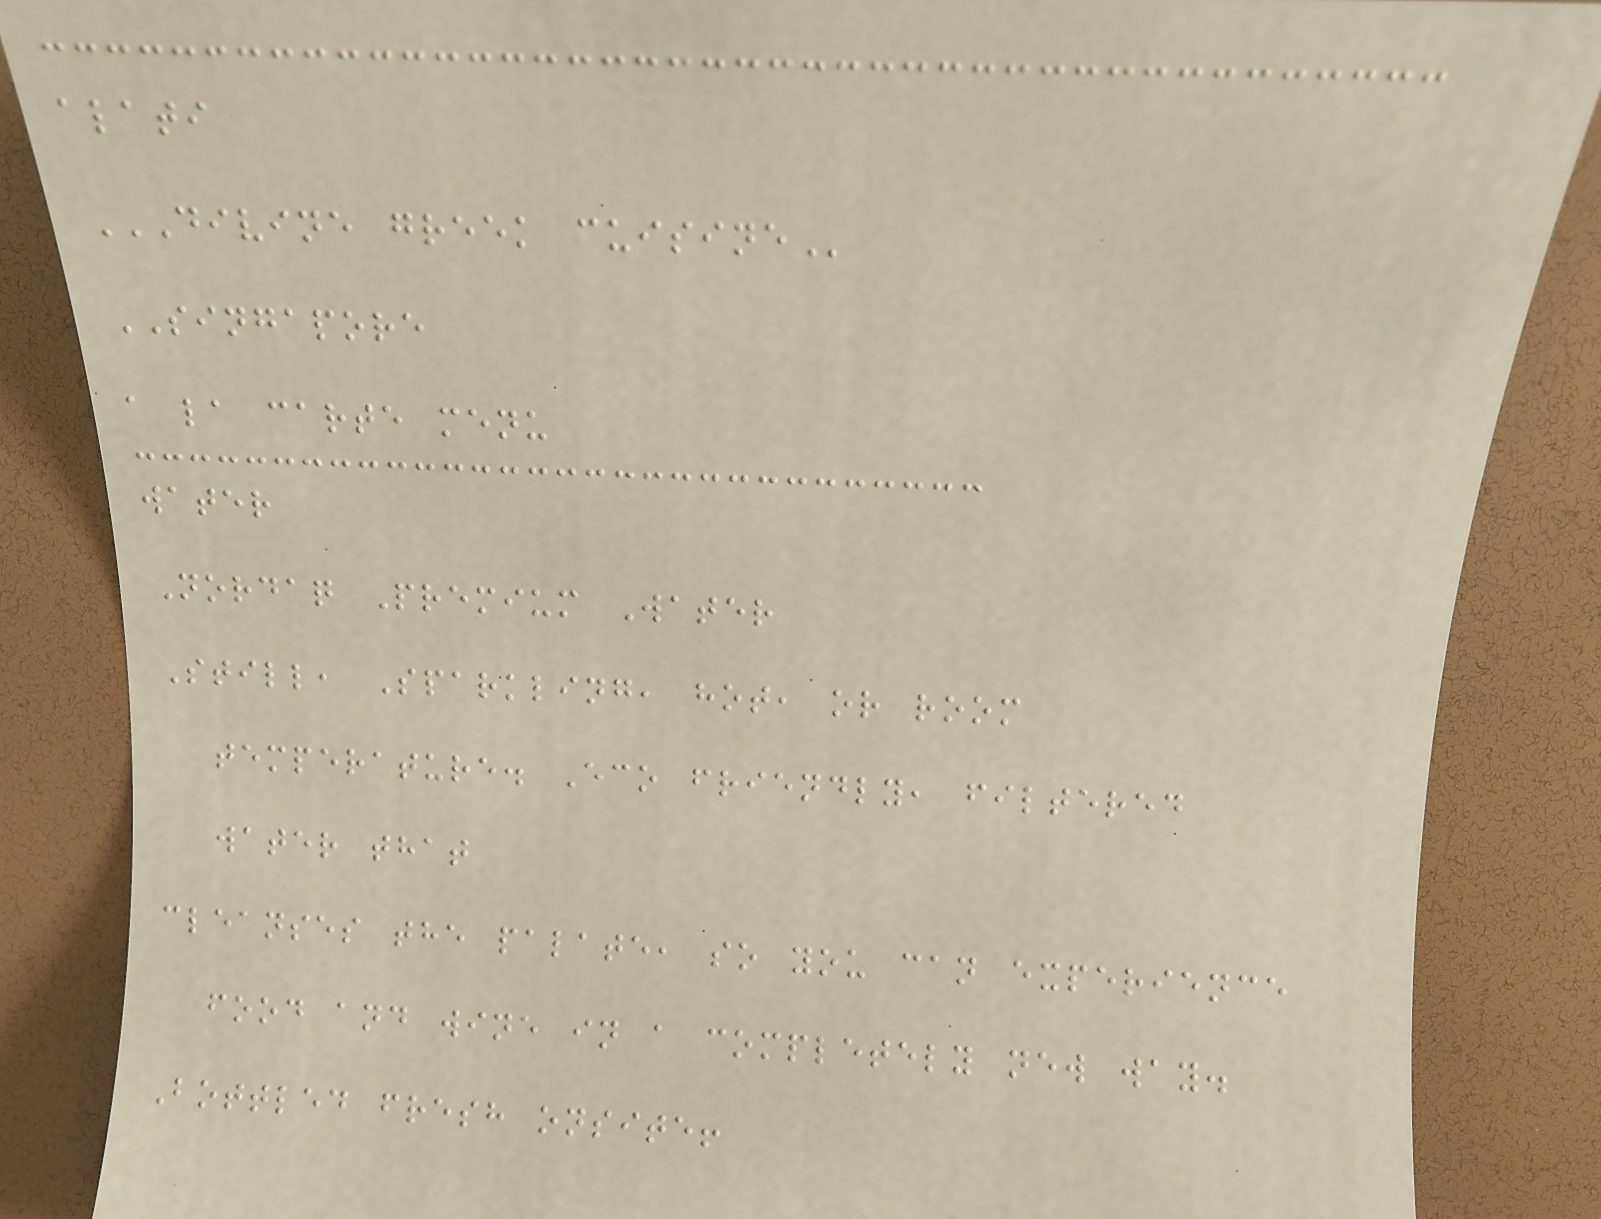alati
DIVINE GREEK CUISINE
SINGAPORE
a la carte menu
water
Nordaq Premium Water
Still, Sparkling, hot, or room
temperature. Eco friendly, filtered
water that
cleanses the palate, so you can experience
food and wine in a completely new way.
Bottled fresh onsite!
